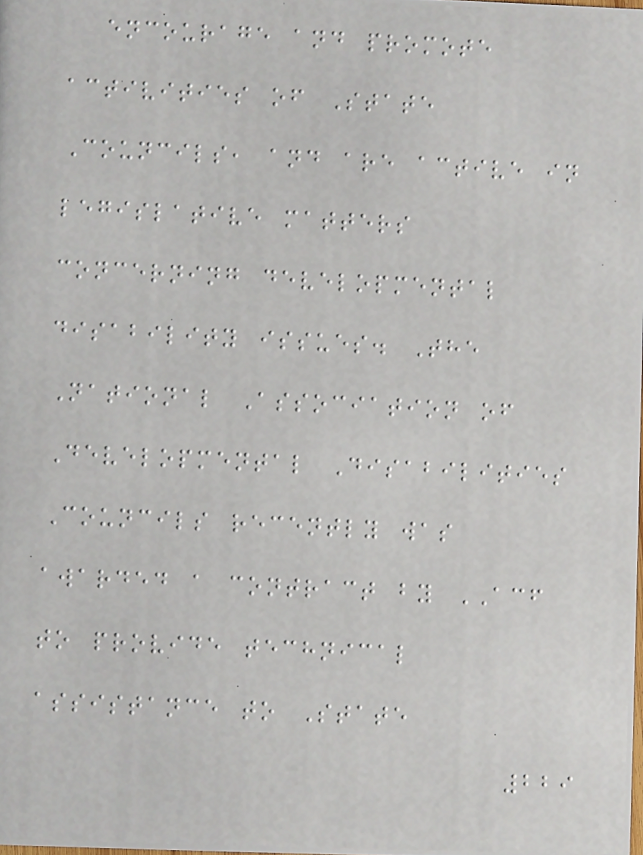encourage and promote
activities of State
Councils, and are active in
legislative matters
concerning developmental
disability issues. The
National Association of
Developmental Disabilities
Councils recently was
awarded a contract by ACF
to provide technical
assistance to State
229
